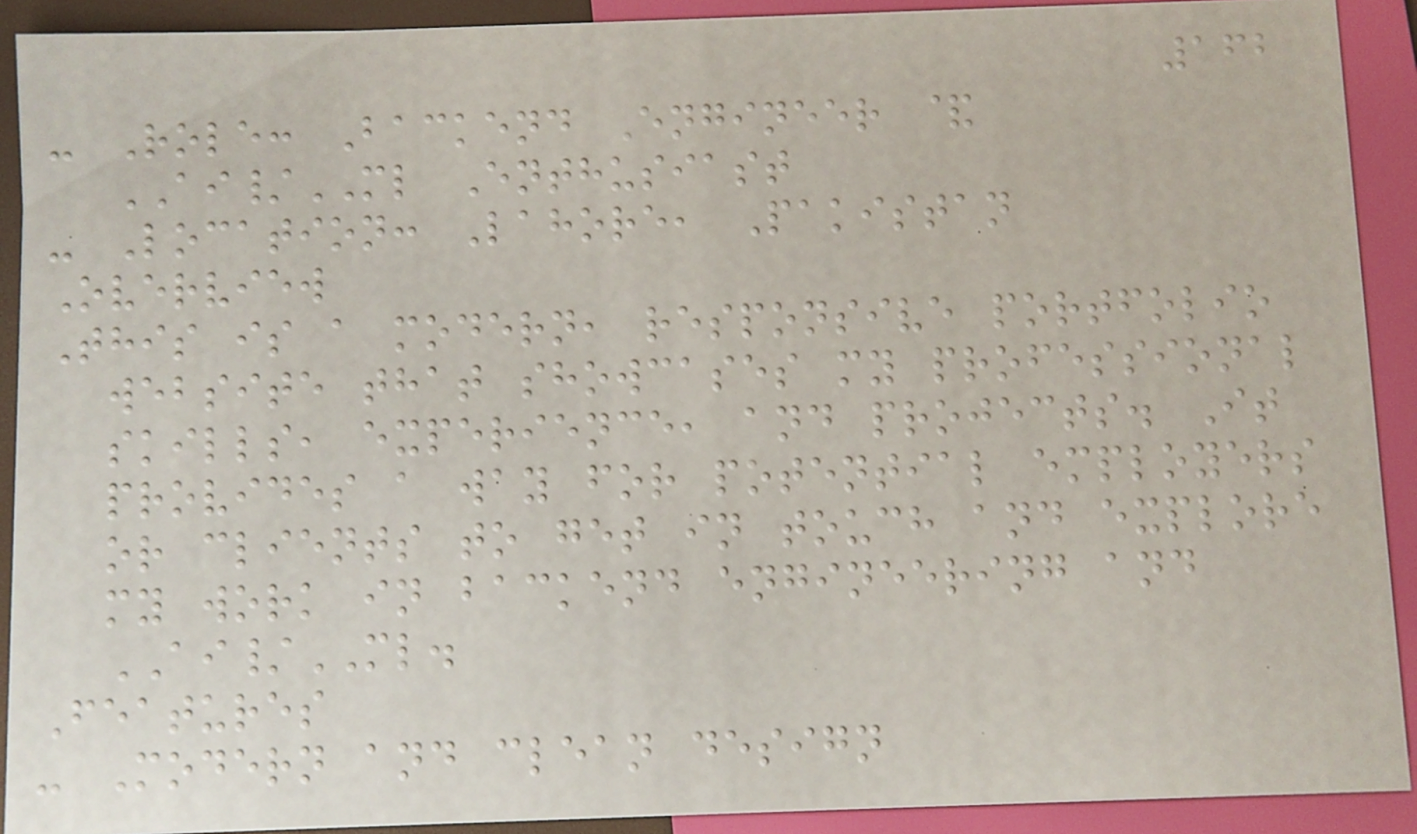162
- Role: Backend Engineer &
AI/ML Enthusiast
- Location: Lahore, Pakistan
Overview
This is a modern, responsive portfolio
website that showcases my professional
skills, experience, and projects. It
provides a way for potential employers
or clients to get in touch and explore
my work in backend engineering and
AI/ML.
Features
- Modern and clean design
